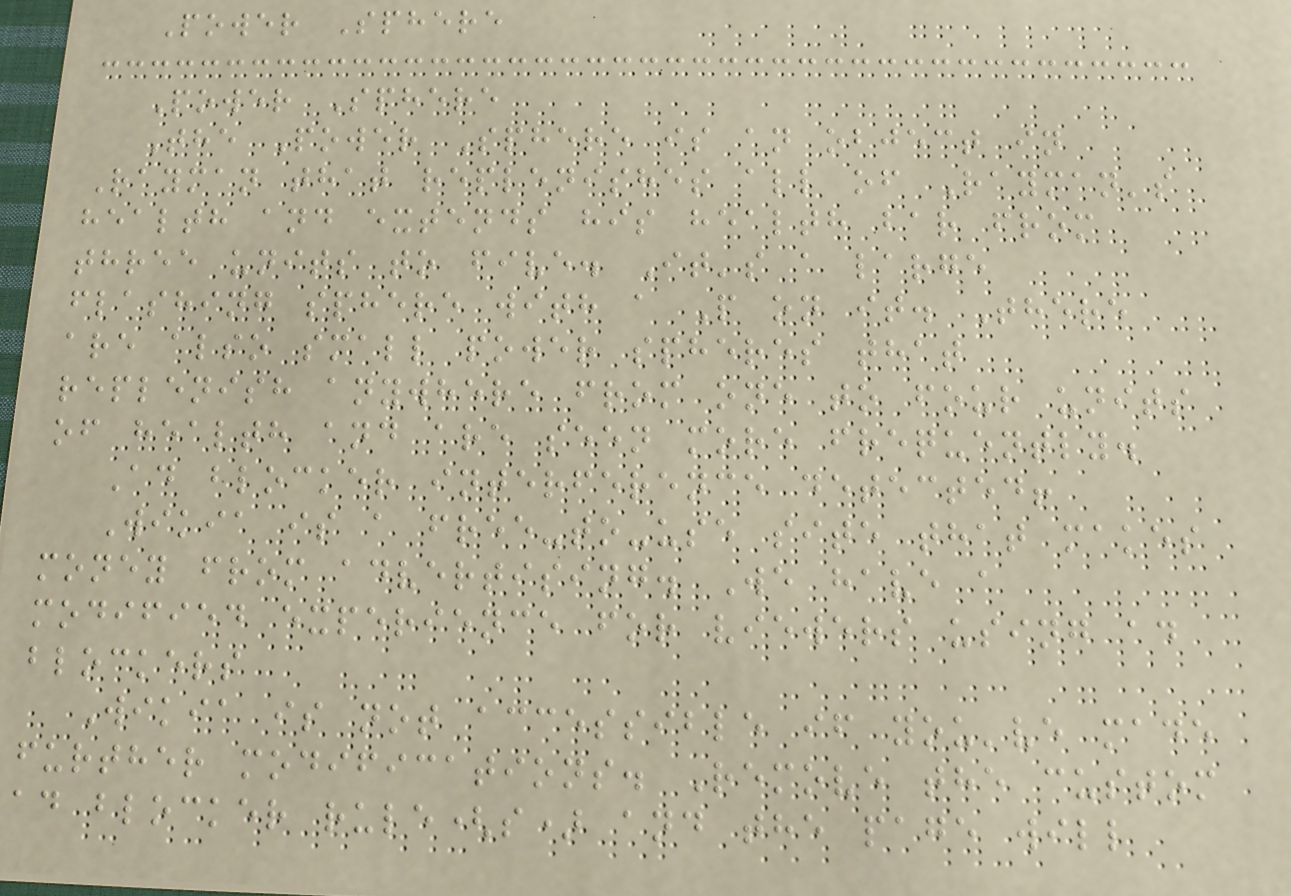Power Sphere
Power Sphere
The Power Sphere is an object in
Rayman that replenishes all of Rayman's
health and extends his health bar from
three units to five. It's a large
flashing sphere with a P on it. There
are also small power spheres that
replenish anywhere from one to four units
of health and are seen more frequently.
Ad blocker interference detected!
Wikia is a free-to-use site that makes
money from advertising. We have a
modified experience for viewers using ad
blockers
Wikia is not accessible if you've made
further modifications. Remove the custom
ad blocker rule(s) and the page will
